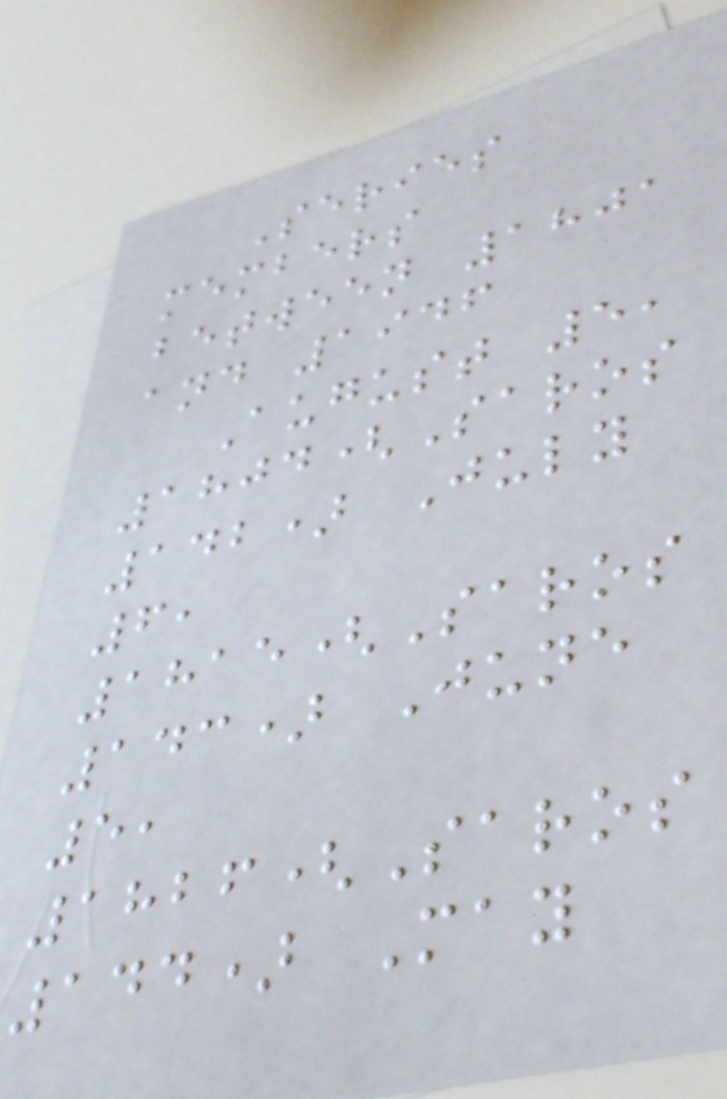Series
members
between 1801
and 1946
August 5,
1804(Saros
142) July
6,
1815(Saros
143) June
5,
1826(Saros
144) May
